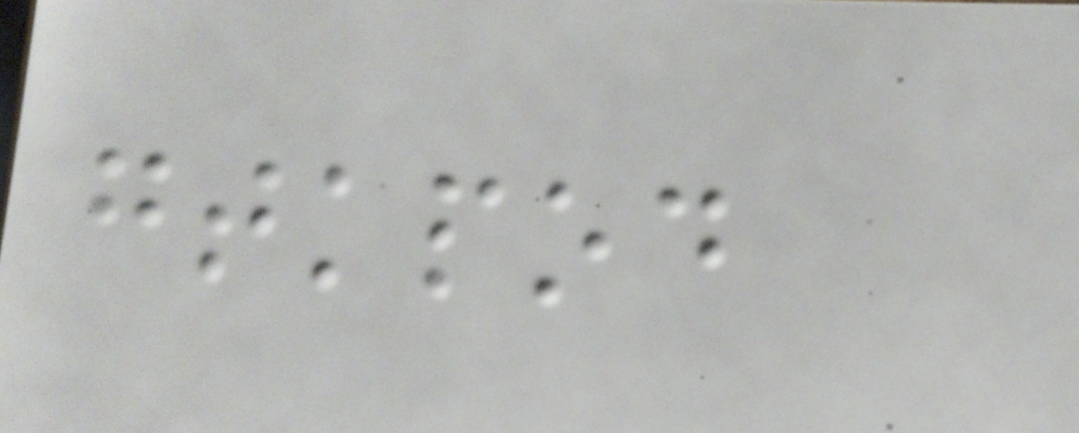gtkpod
